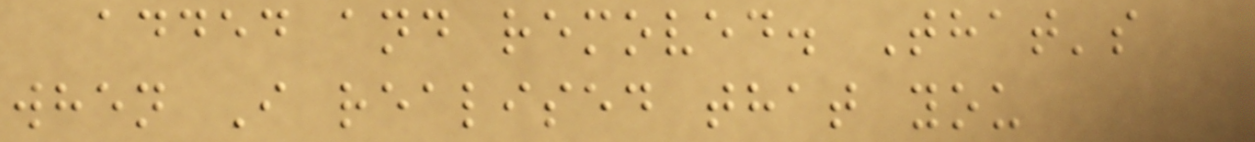added and removed. That's
when I realised that you
